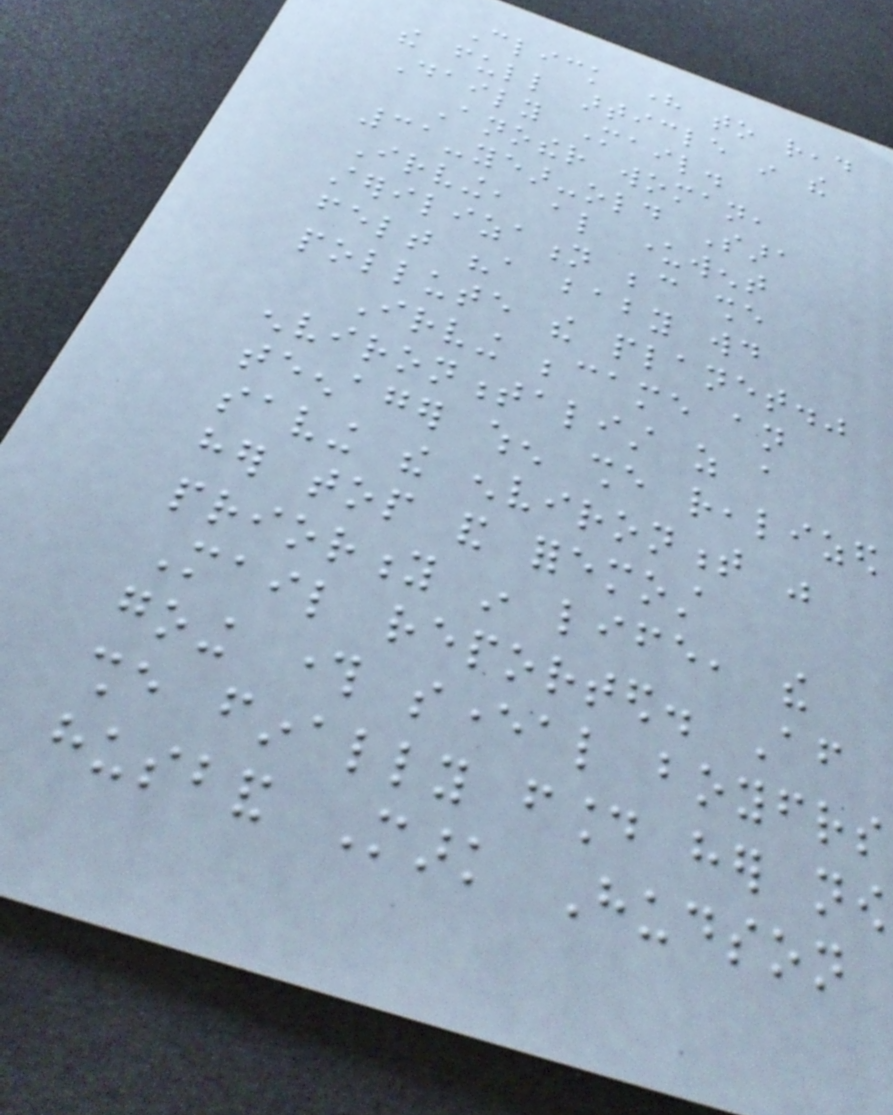Click here to read
the full article in the
Daily Mail.
Another woman,
31-year-old Sara
Irving, also underwent
sterilization because she
felt "a baby would
pollute the planet."
Irving became an
environmentalist as a
teenager when she realized
saving the environment was
her top and foremost
priority in life, the
Mail reported. After
going through several boyfriends
she finally found her now
husband Mark Hudson
